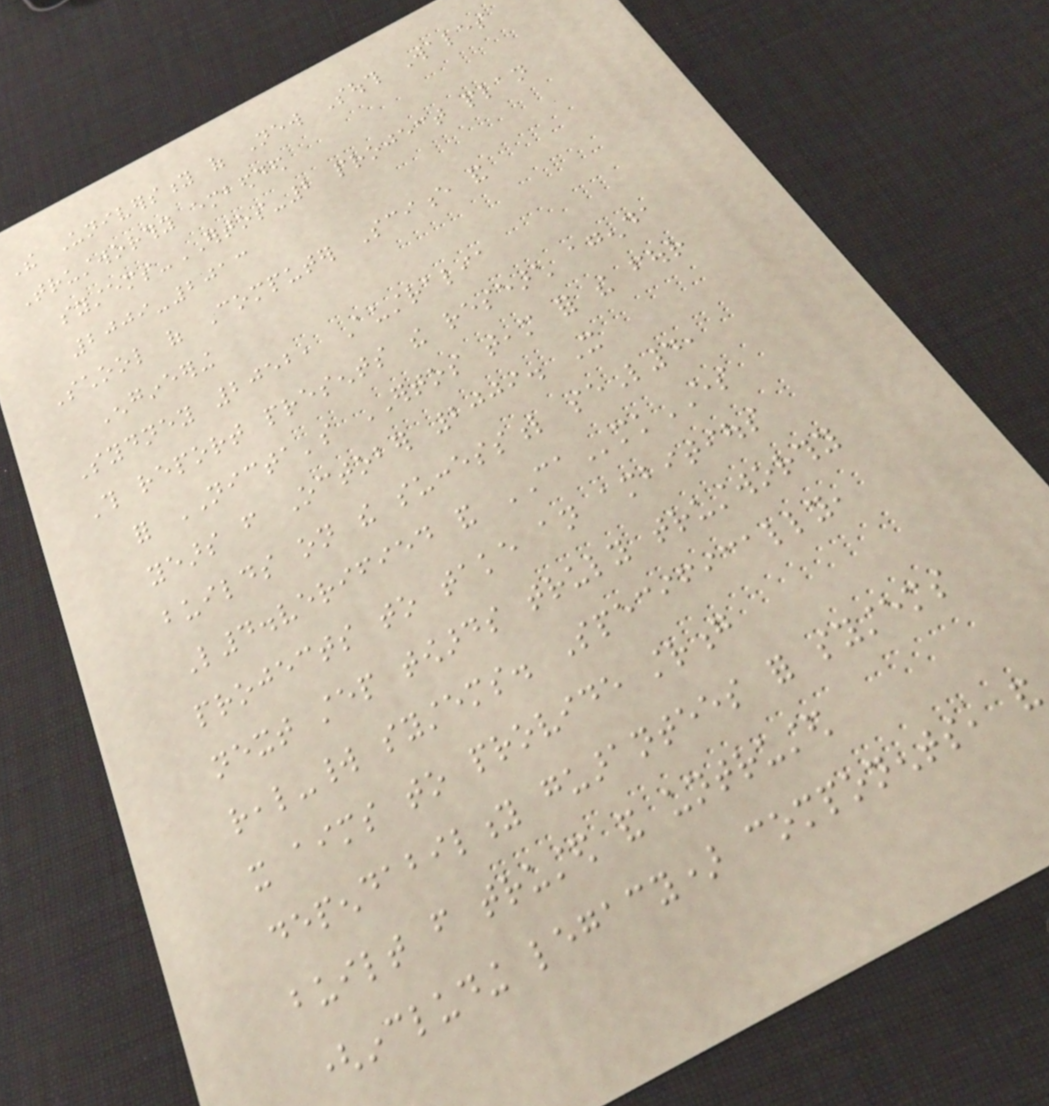The University of New South Wales
Trustworthy embedded
systems-ERTOS-2 project plan
2009-2013
School of Computer Science and
Engineering
Sydney 2052, Australia
This report presents the research agenda
for NICTA's ERTOS team for the four
years from October 2009. It
builds on the successful seL4,
L4.verified and CAmkES
projects to take an ambitious
next step towards truly trustworthy
real-world systems. Specifically,
it aims to provide strong
dependability guarantees for systems
built from trusted and untrusted
(including legacy) components, and
